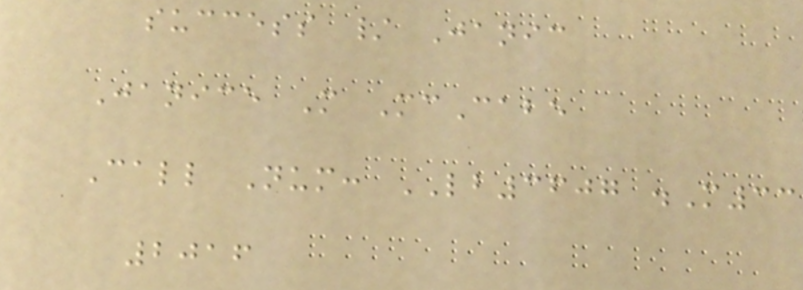success / Janic
Janice M McCabe
Call Num: LB3607 .M33
2016
